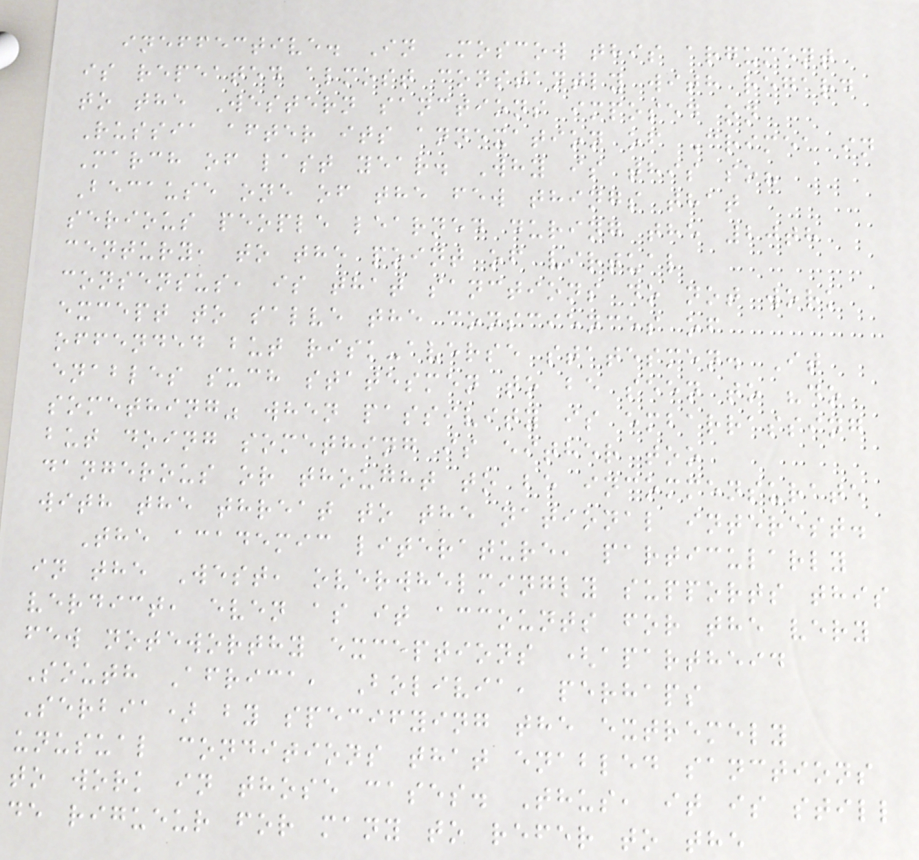ineffective. In Moscow this argument
is repeated almost constantly with regard
to the Western sanctions imposed on
Russia after its annexation of Crimea in
March of last year. Why is this so?
Because one of the few things that
serious people learned during the 20th
century, to the point of virtual
consensus, is that sanctions do not work
except to salve the consciences of
offended but risk-averse statesmen. It
enables such statesmen to be seen to "do
something" when passivity is embarrassing
but doing something is either too
dangerous or thought to be incommensurate
with the threat to the national interest.
The academic literature, particularly
in the West, overwhelmingly supports this
verdict, even as it accounts for the very
few noteworthy exceptions (apartheid
South Africa, Bolivia, perhaps
Serbia) by specifying the extremely
unusual conditions that enabled sanctions
to work in those cases. Thus, it is still
de rigueur for many to refer to the
